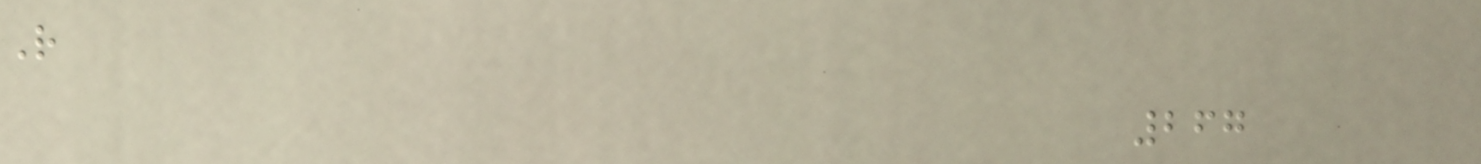R
267
